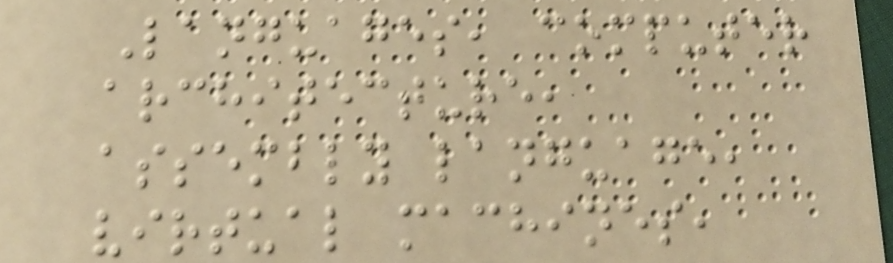Languages, computer
architecture,
assembly language,
virtual machines,
